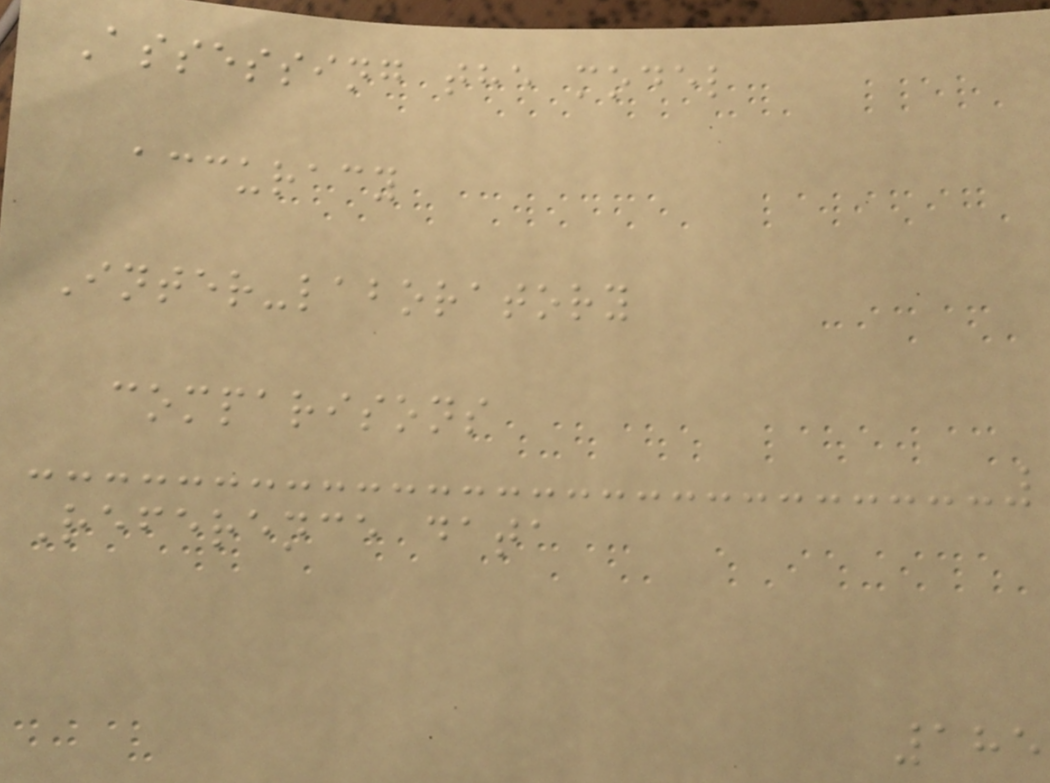Assessing the model
accuracy
Inter-laboratory
comparisons
Reference data
185
